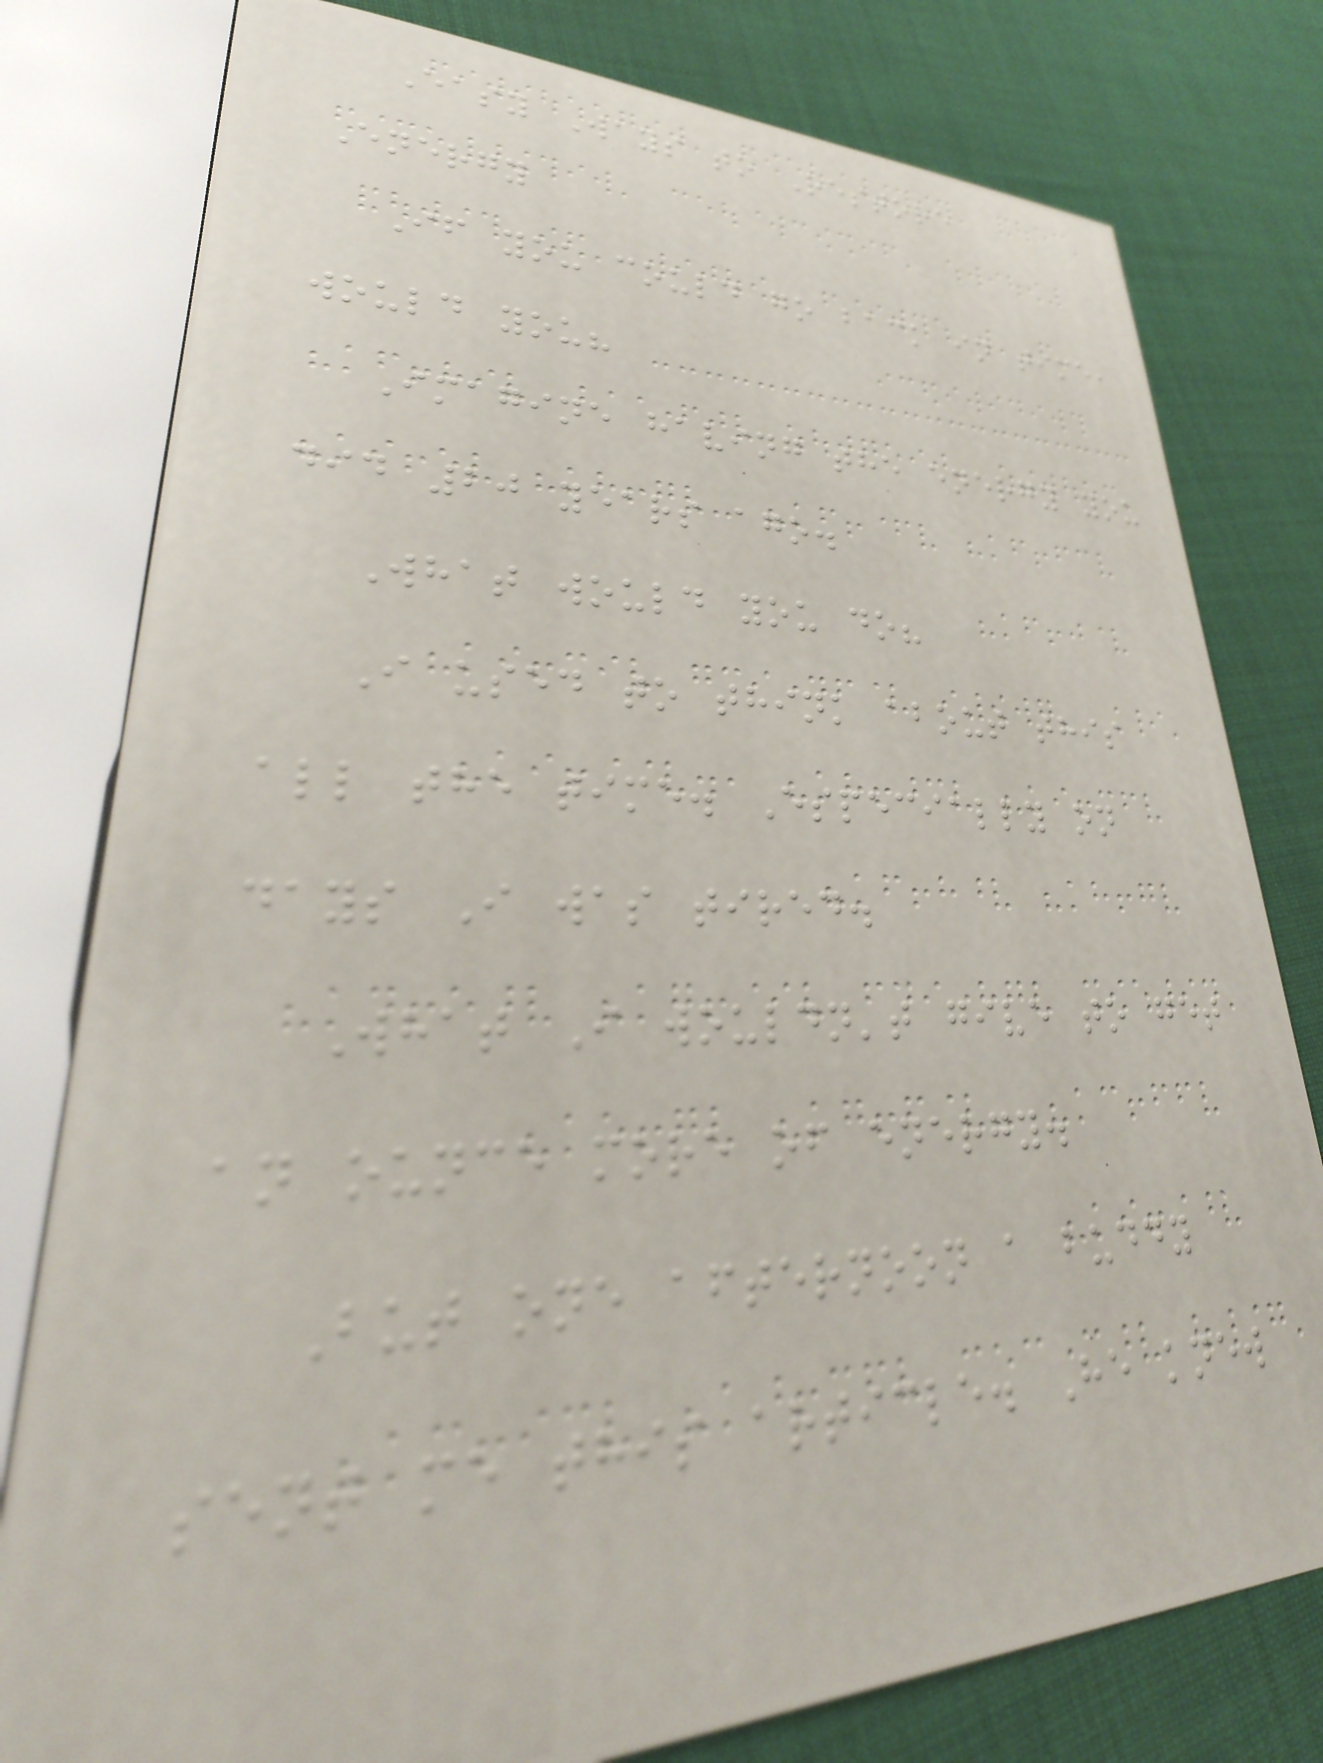Easy Ways to Restore
Energy
If you could go back in time,
would you?
Imagine having the energy you
did 20 years ago.
What would you do?
I used to think about this
all the time. Especially on
days I was tired.
What I wouldn't give to get
an ounce more of energy.
But one afternoon a buddy
sent me this article. He knew
